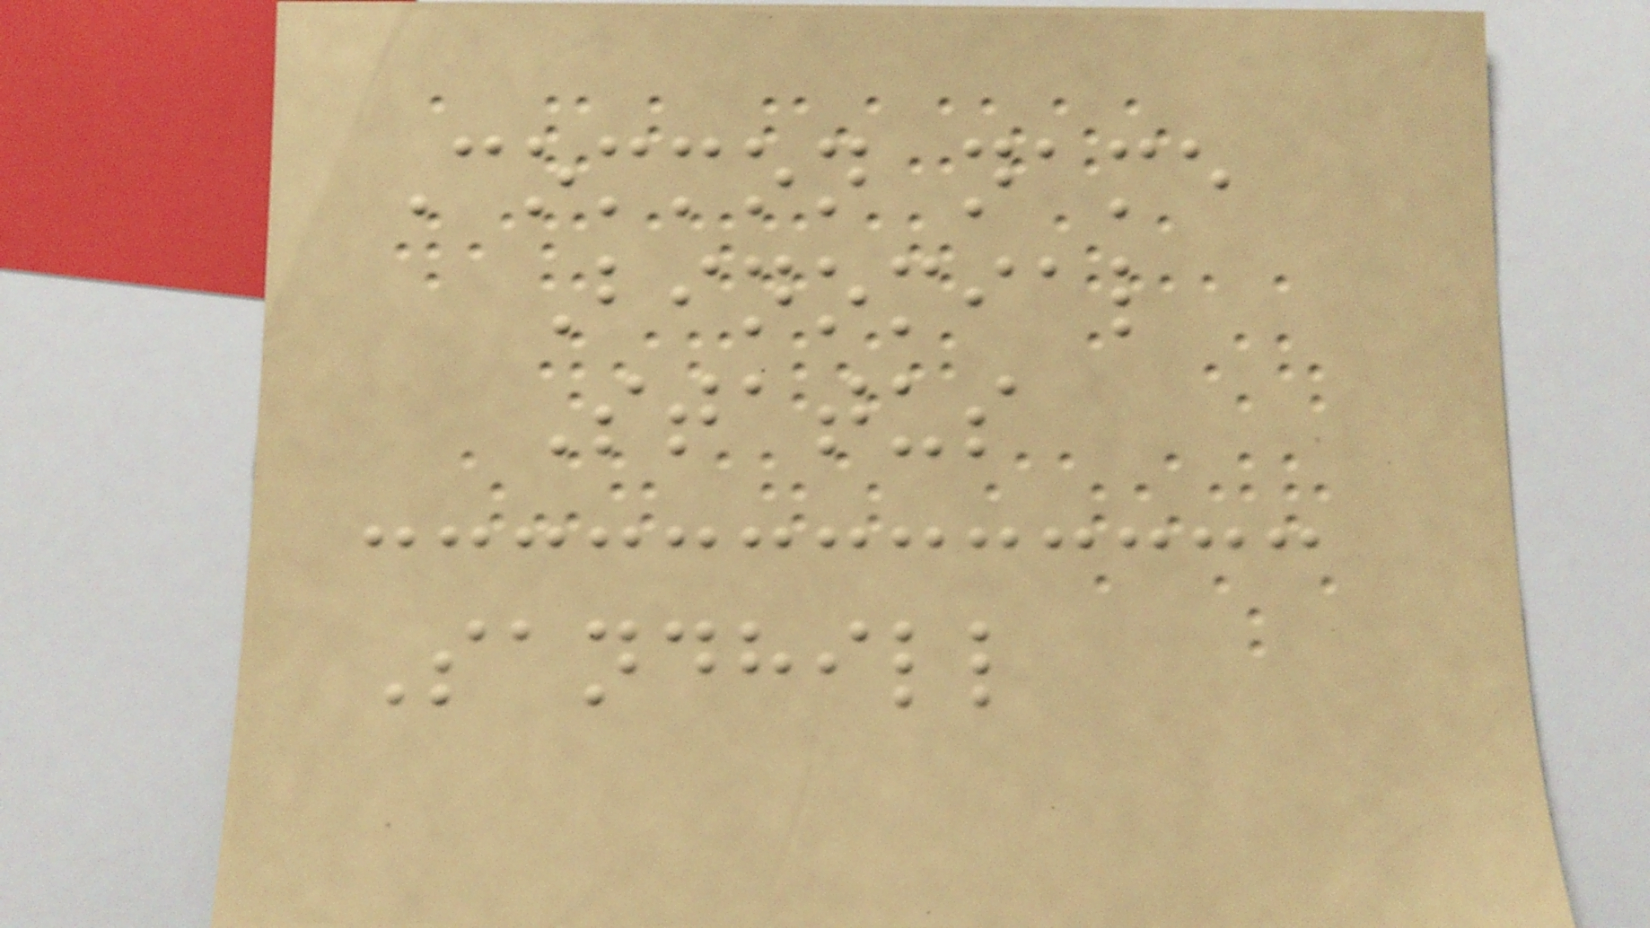Common name
Binomial
Status
Sandhill
